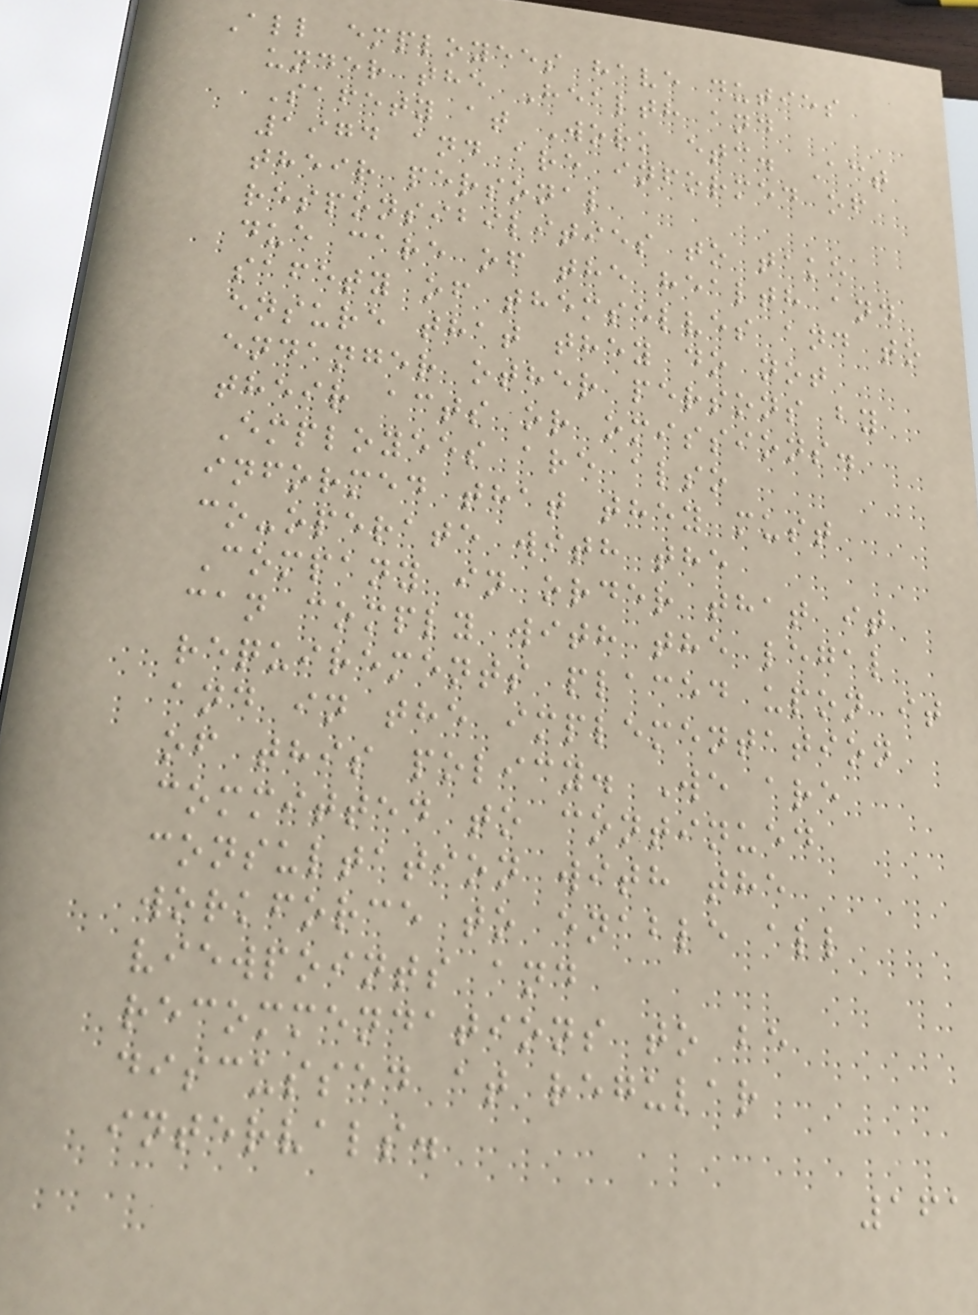All employees have duties
under the Health and
Safety at Work etc. Act
1974 and are informed of
their personal
responsibilities to take
due care of the health and
safety of themselves and to
ensure that they do not
endanger other persons by
their acts or omissions.
Employees are also
informed that they must
co-operate with the
Company in order that it
can comply with the legal
requirements placed upon it
and in the implementation
of this policy. We are
committed to continued
consultation with the
workforce to enable all
viewpoints and
recommendations to be
discussed at regular
intervals.
161
